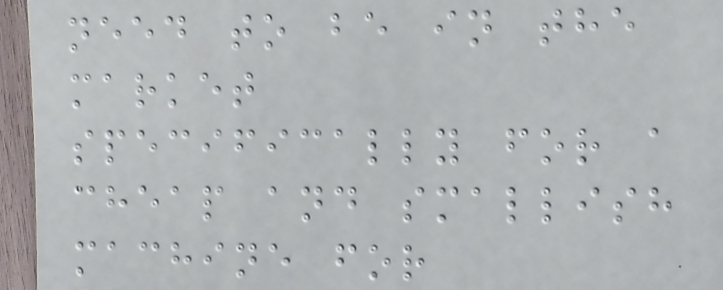need to be in the
market
specifically for a
cheap and smallish
machine for
